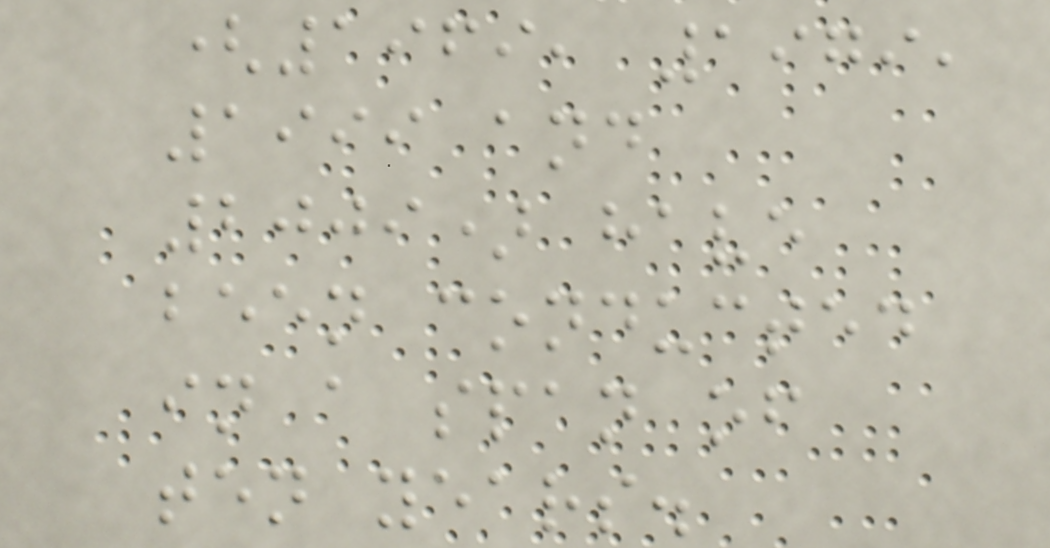(1969, 1979,
1999 and
2009) have
been conducted
in a span of
ten years.
